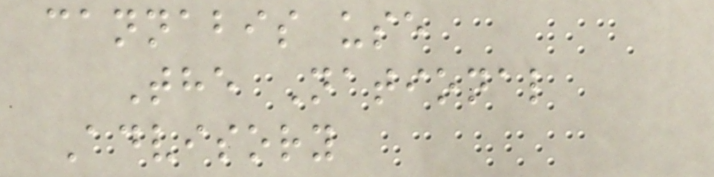cannabis use
The National
Advisory
